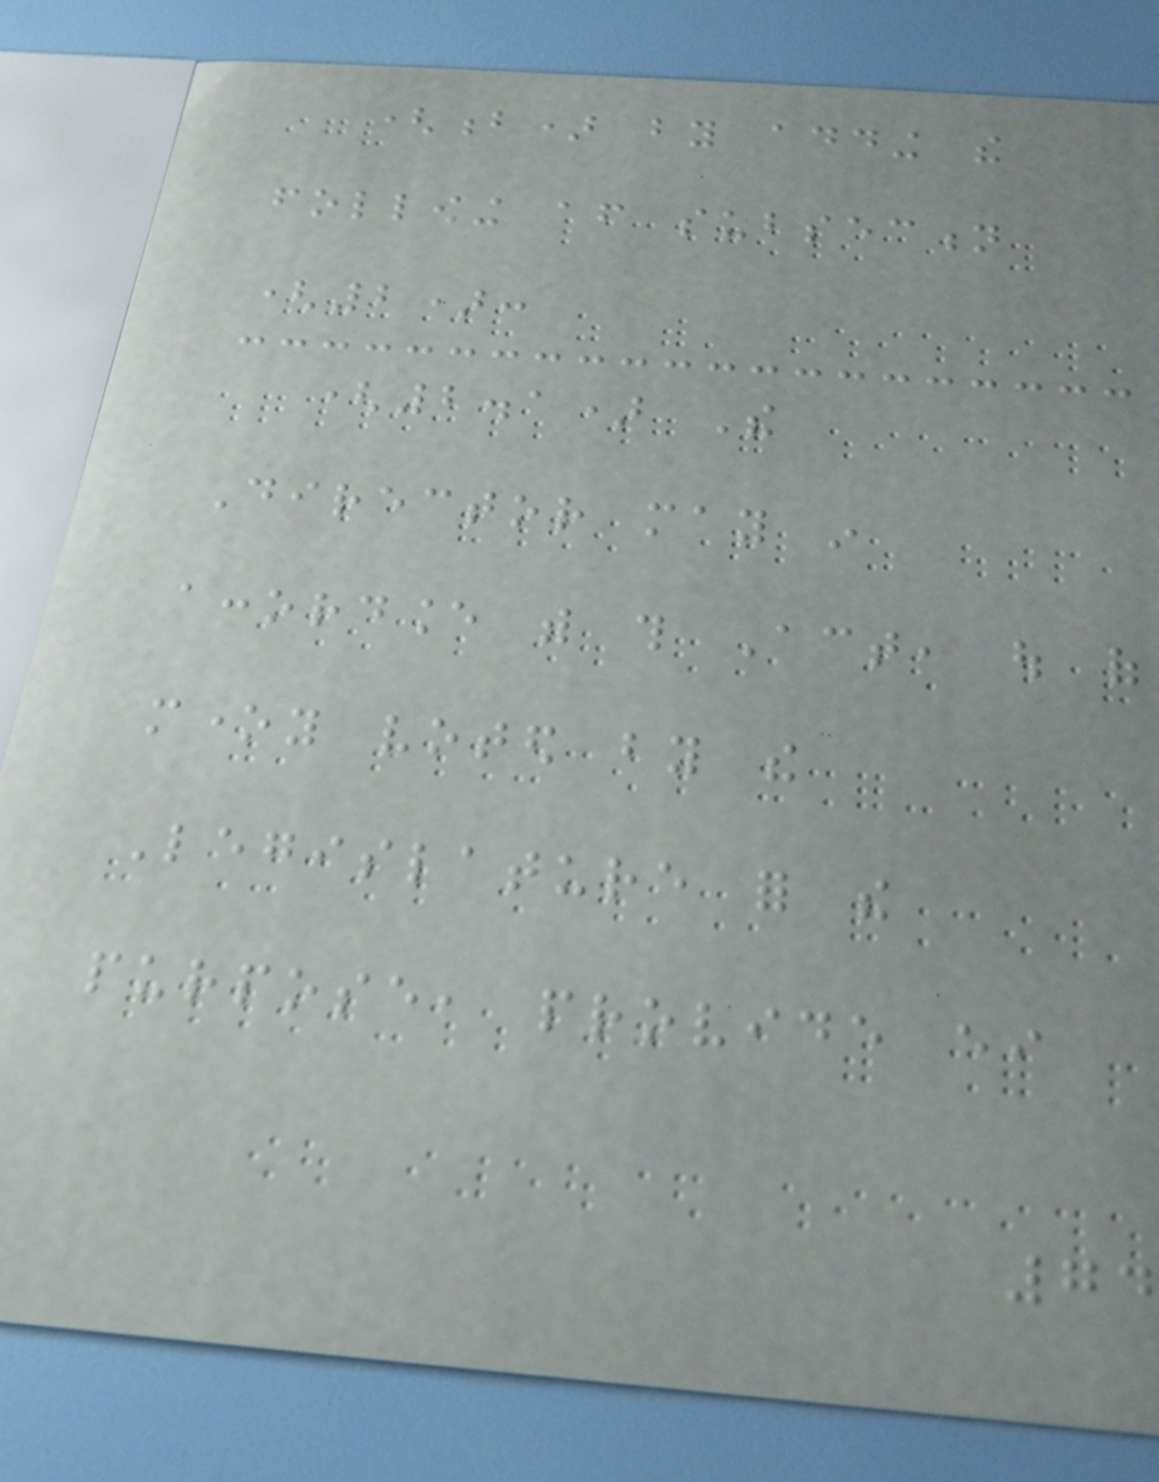(b) by adding the
following after subsection
(2):
(2.1) The
Director may in
accordance with this Act, out of
money voted by the
Legislature for the
purpose, provide either
74
